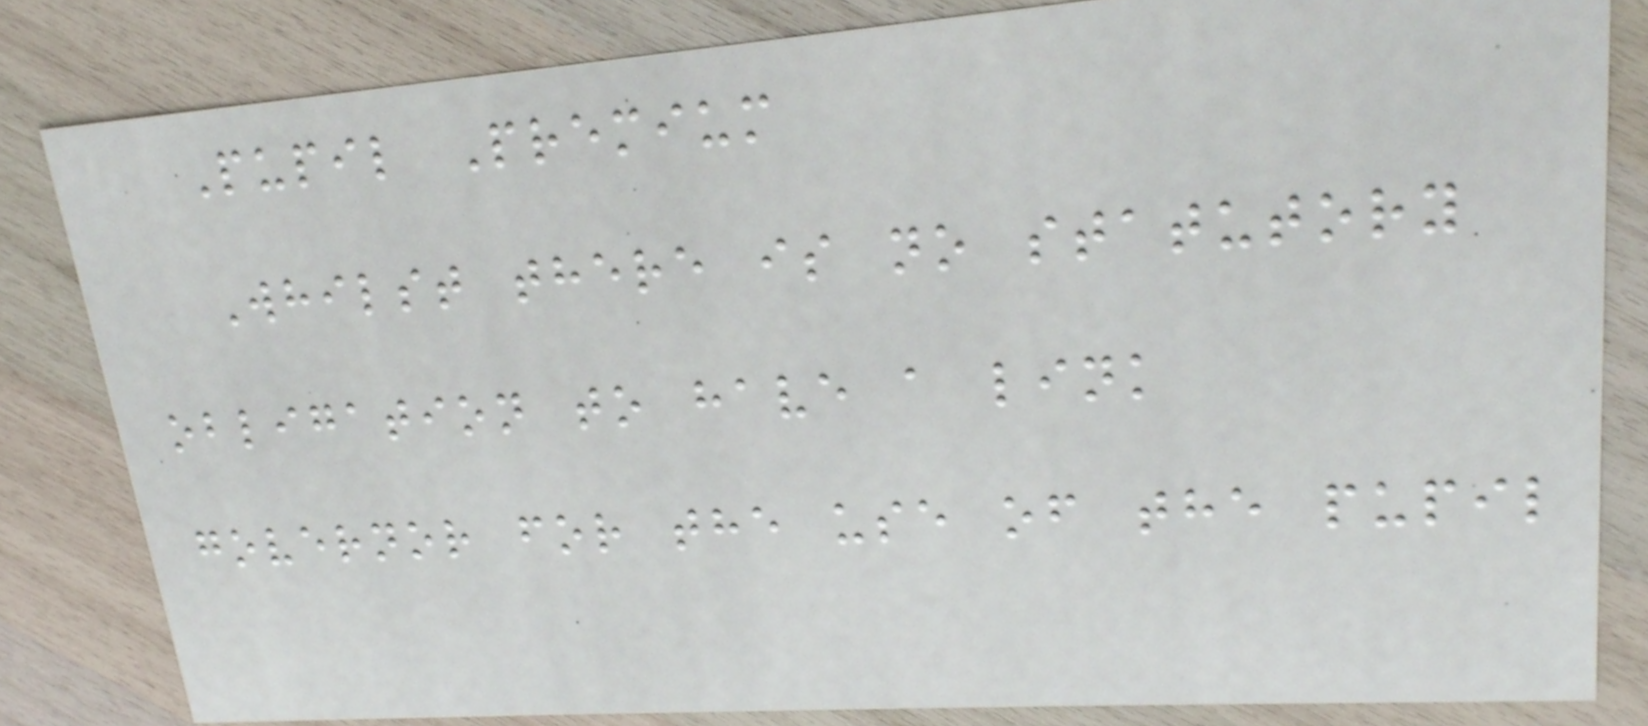Pupil Premium
Whilst there is no statutory
obligation to have a link
governor for the use of the pupil
